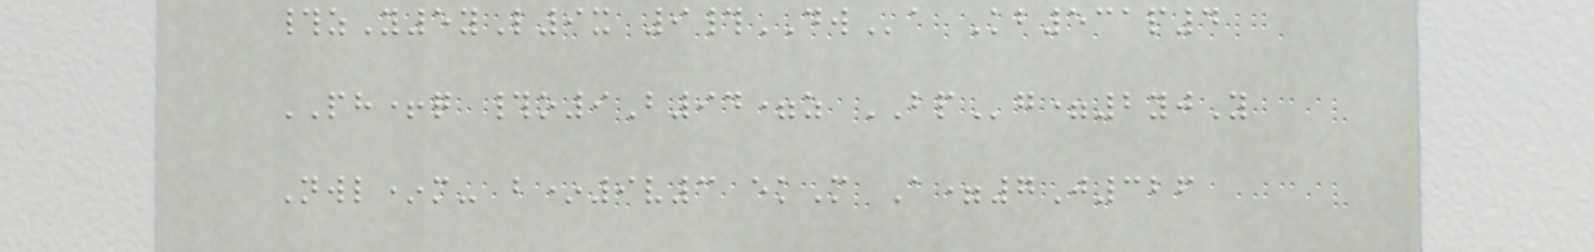#zY5yL9x 9#DWa Kb531p4
PH+q #o9B94=z BPg=2yjY
Nwl*m- b*9v3 ekM A=7J326
